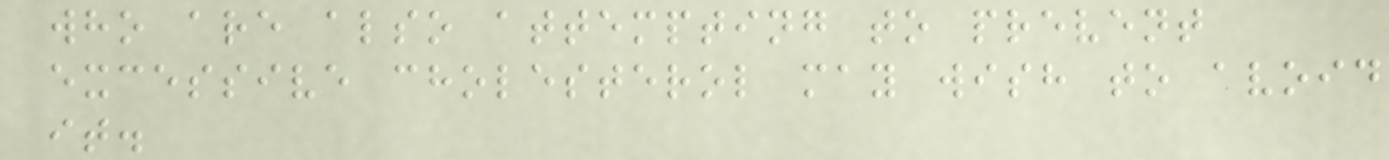who are also attempting to prevent
excessive cholesterol may wish to avoid
it.
